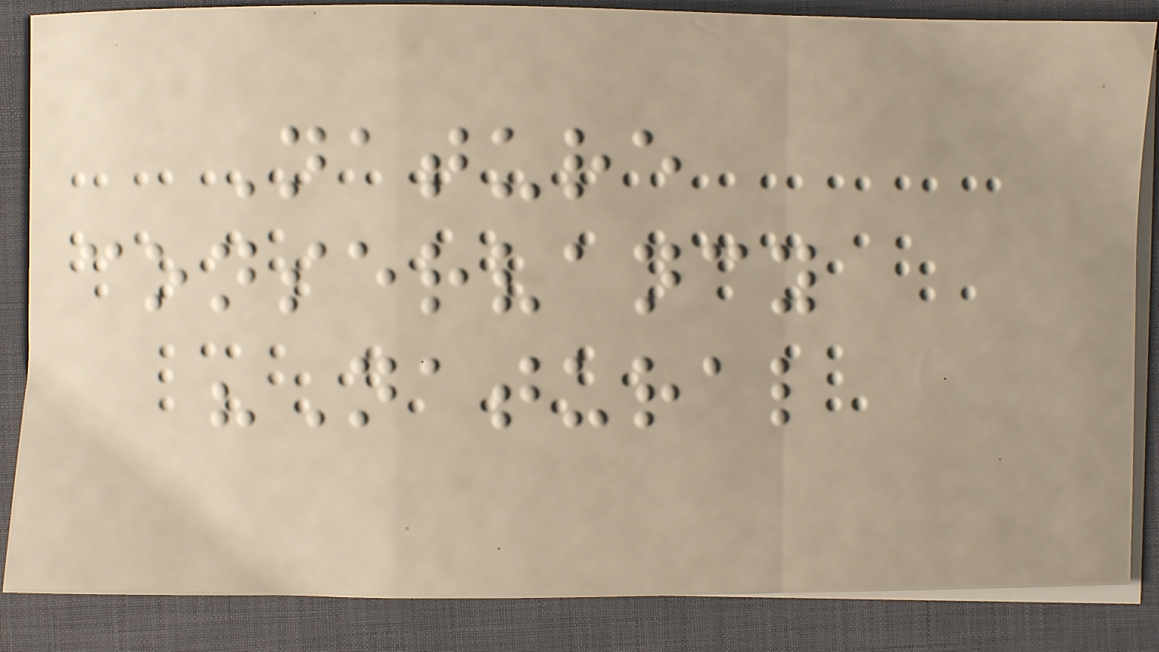Nature
conservancy
"Natural
